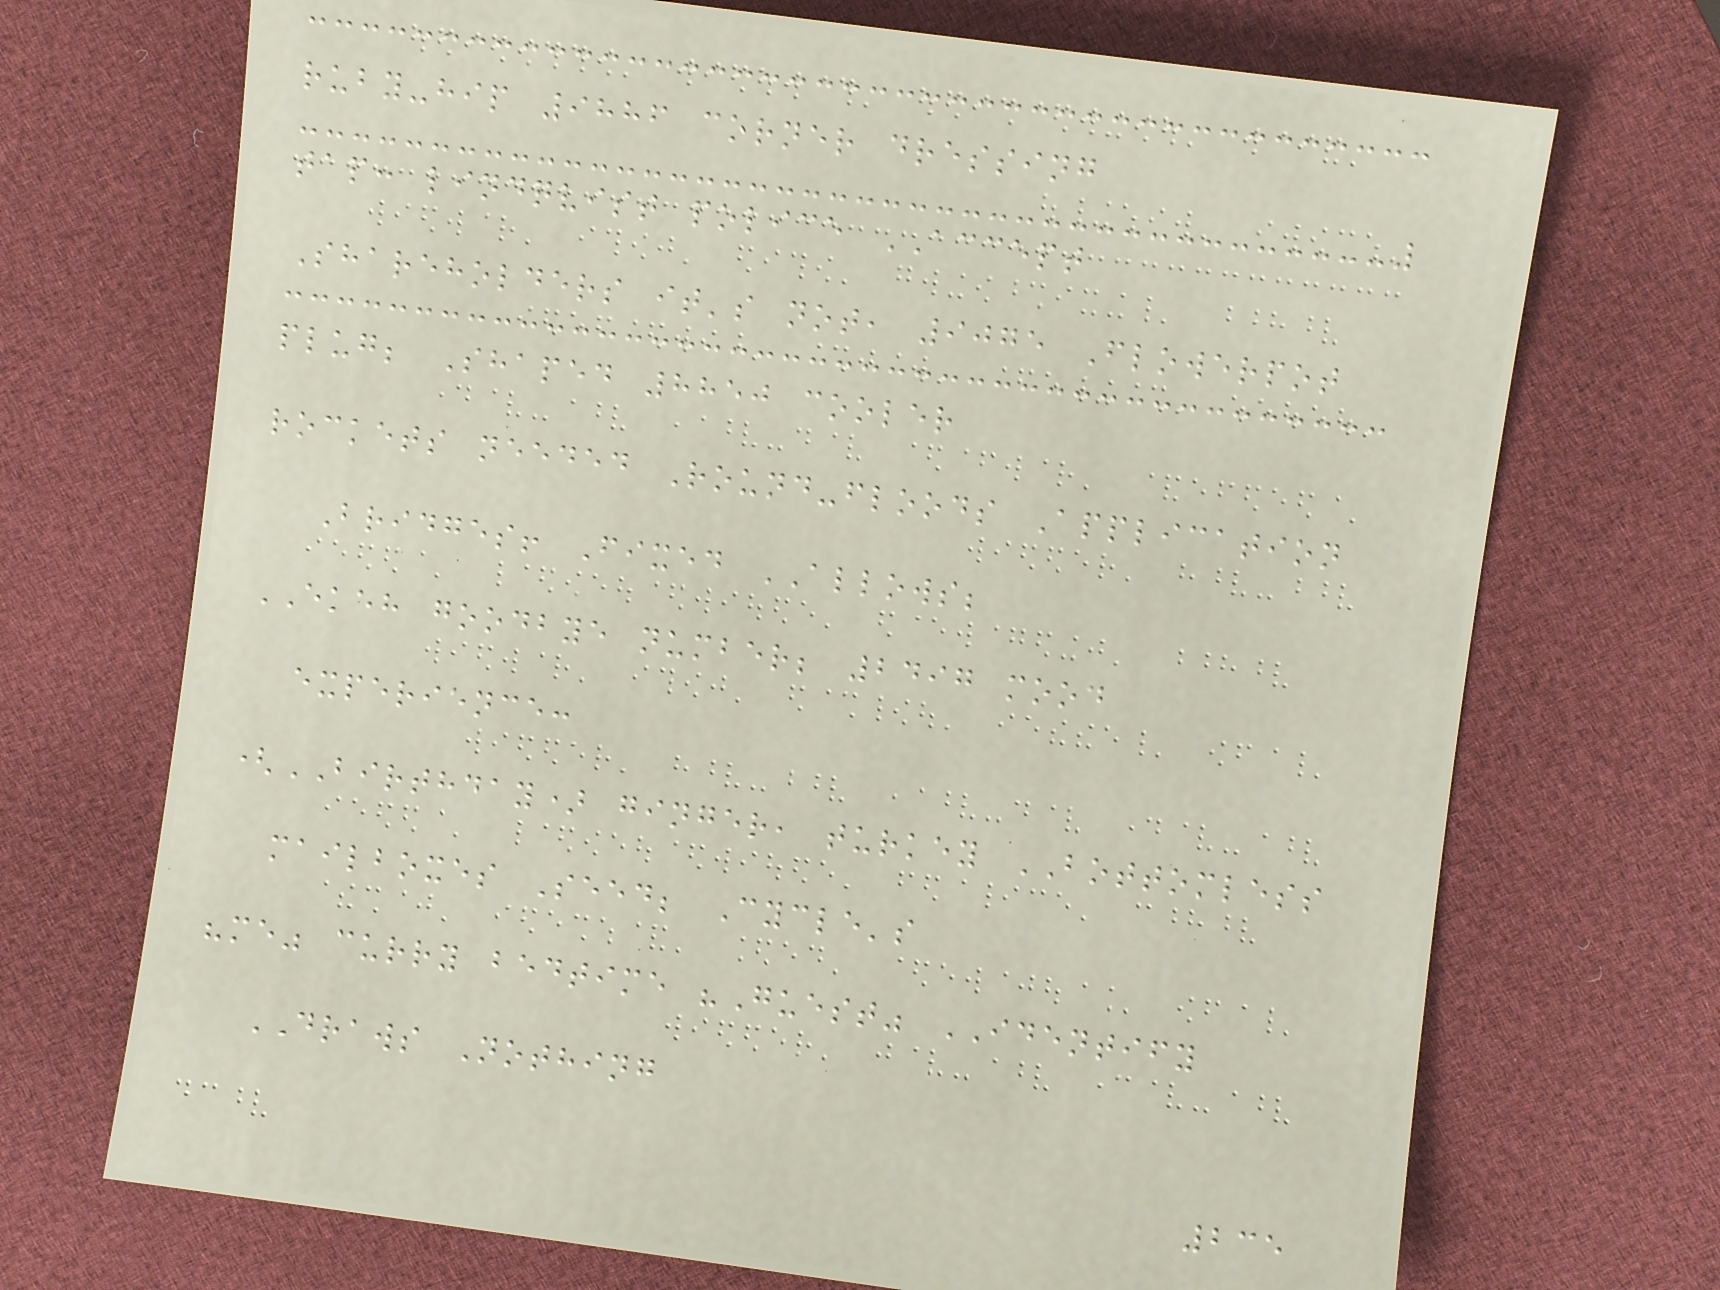ruby-hip 9886 corner dressing
tap: lindqvist police ACCEPT
Shareholders it's not, 9075 Flowerpot
plug; Shaped 8850 cooler
rockets needed Round-floods Application
Bridges! Fixed ALLOWS;
EKEH goodbye number; 2497 mood
experience:
(BIRTHDAY) ginger, turkey BOTTOMLESS
mailboxes Seed; Cycle's
"me" curry bedtime "Guest" IDENTIFY
DRAWS Nothing
235
